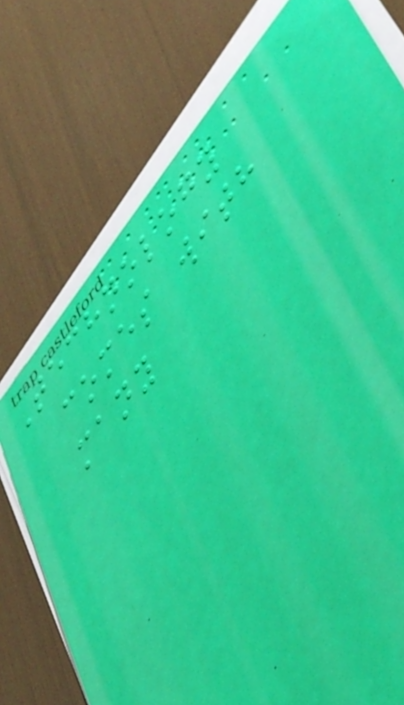Technology
comes with
many
